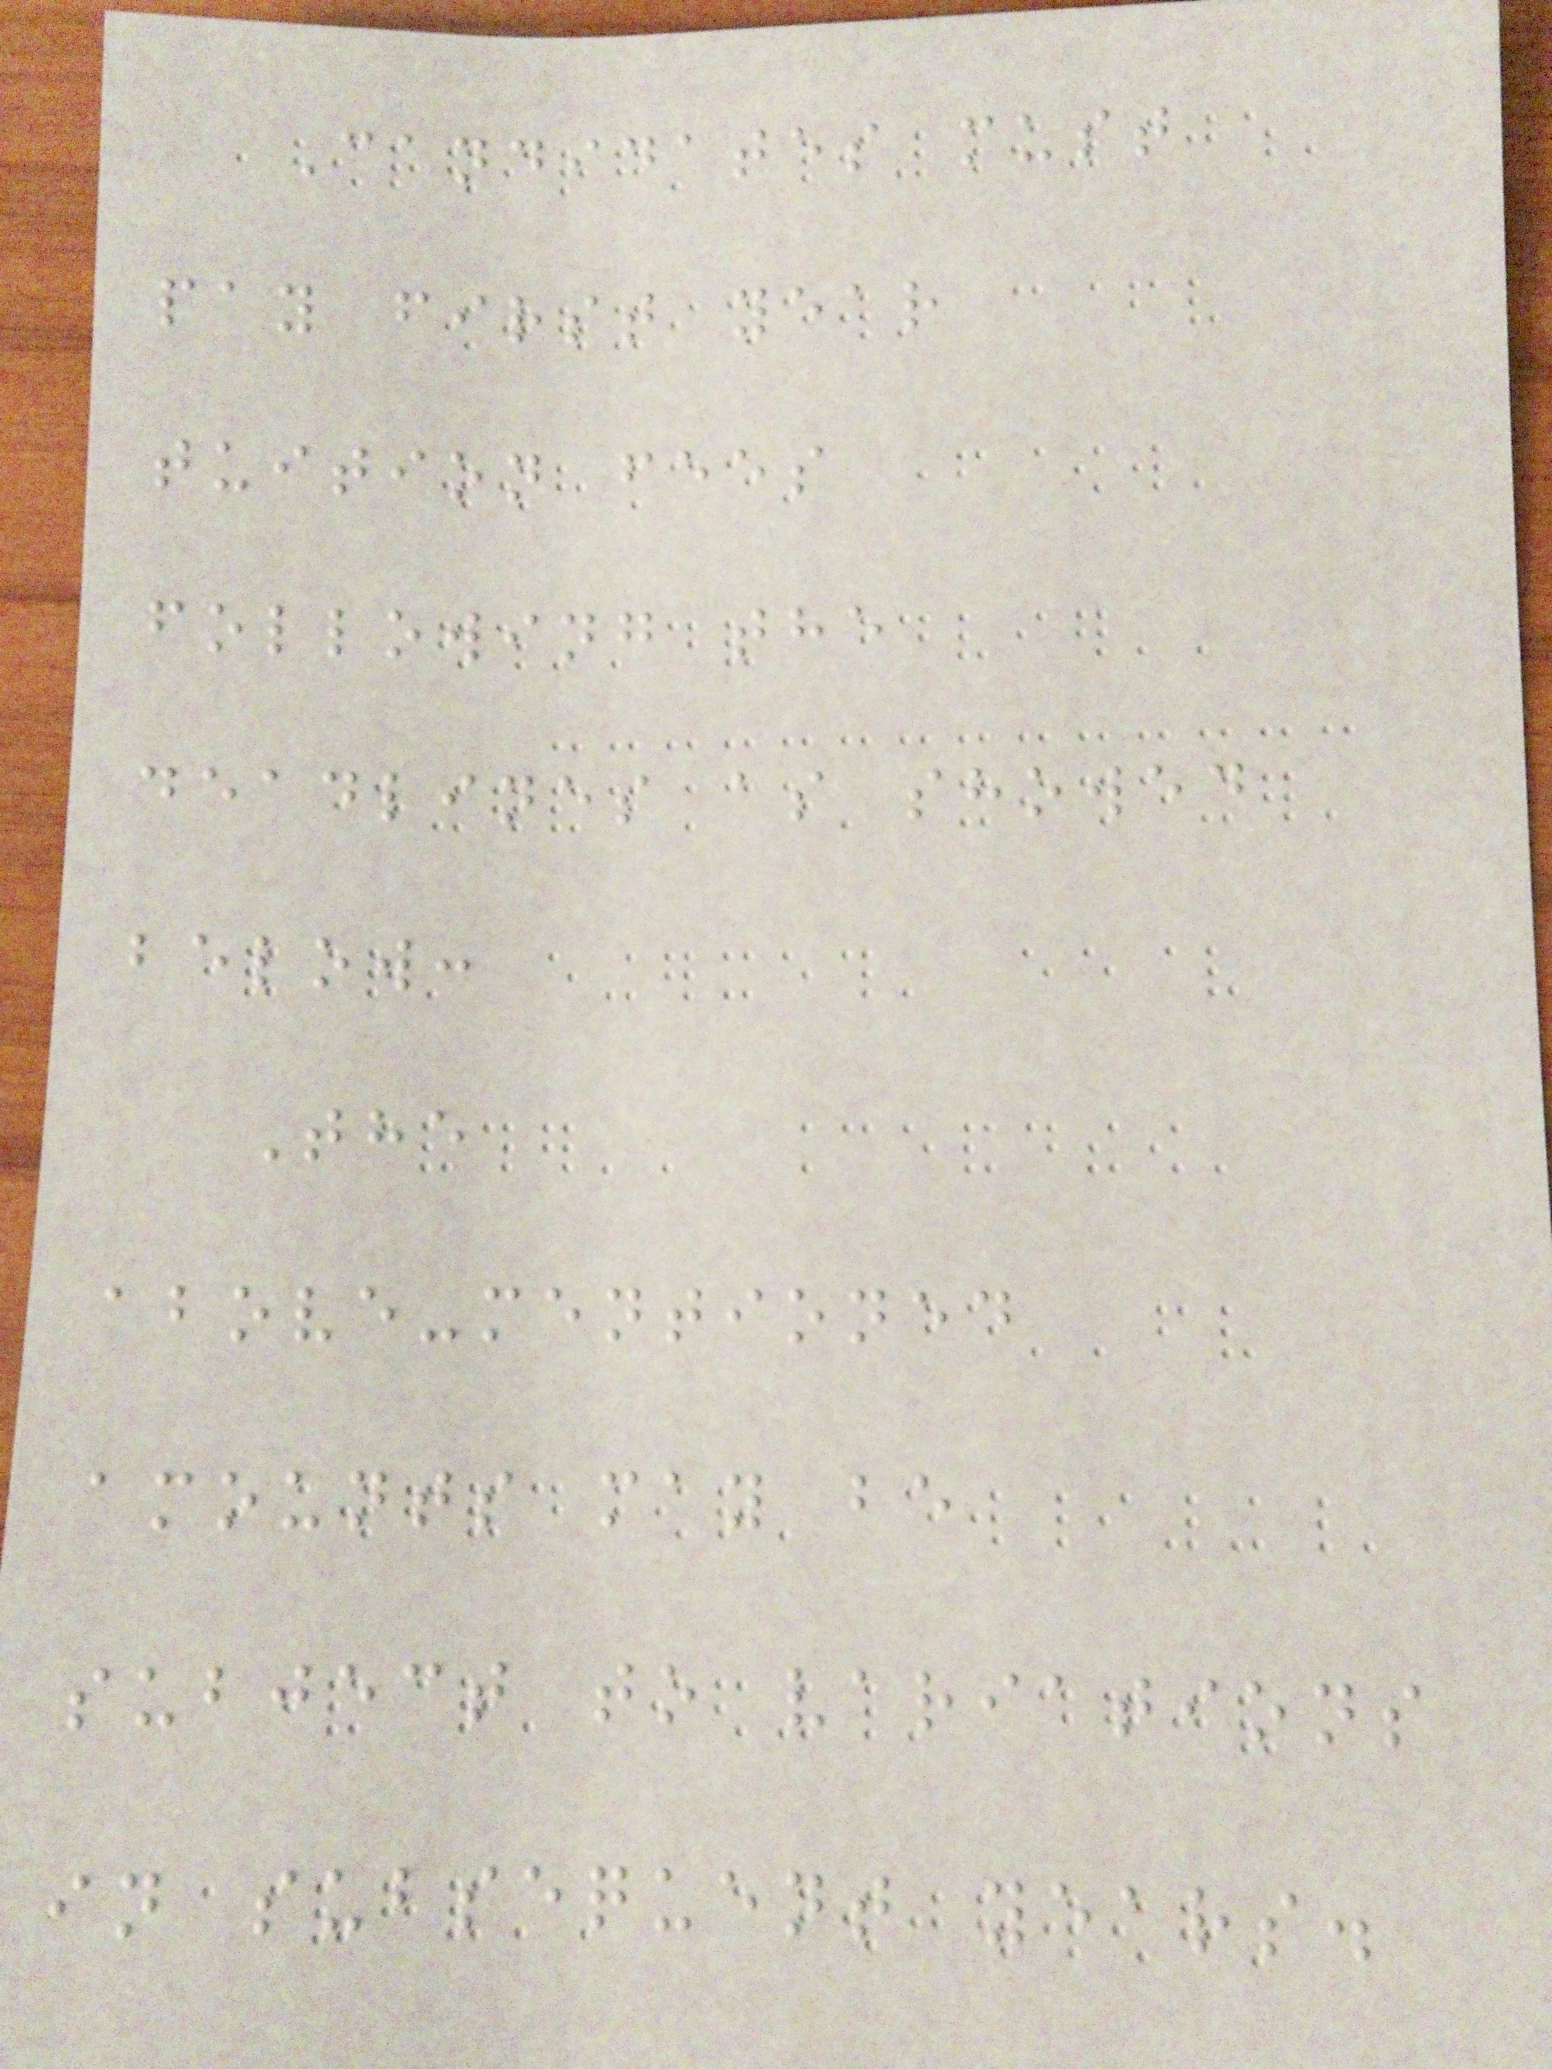Candidates must
pay first year
tuition fees
following the
deadlines as showed
below:
The
above-mentioned
amounts may be
subject to variations
in subsequent years.
